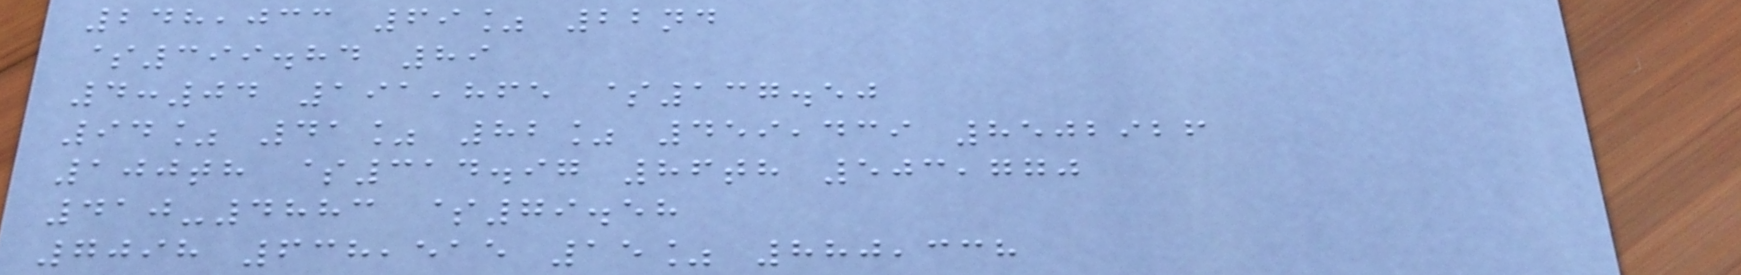248,033 69% 22nd
$399.84 89
4:04 191,865 $137.50
94% 41% 82% 459,439 8502926
100th $314.97 86th 503,770
410-4883 $79.58
7098 638,515 15% 880,338
